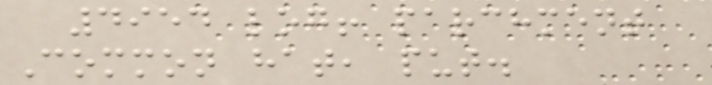4954 log! parchment
Common hat, put.
